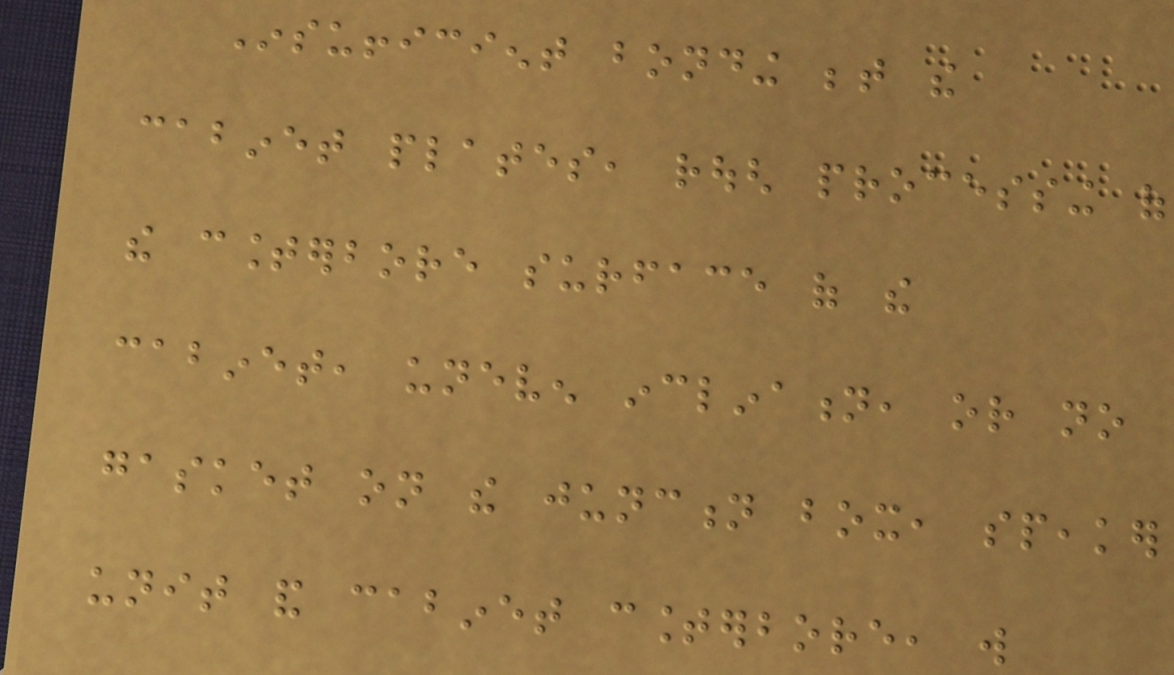Insufficient bonding between the
cabinet plates, rough processing of
the counterbore surface of the
cabinet, uneven inclination, or no
gasket on the junction box, speaker
unit and cabinet counterbore, will
